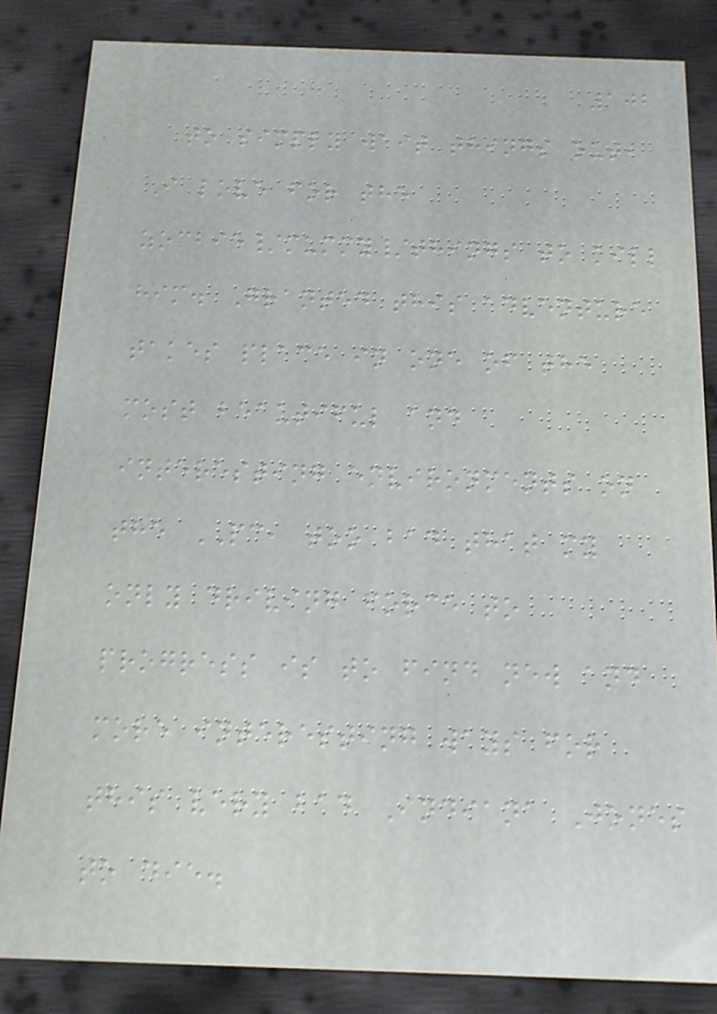102
to simply wait things out,
I love for the
zombie/mummy/things to kill
him. Granted this adventure
takes place in one of the
most beautiful and
interesting environments on
the PC, too bad that my
only driving force to
progress is to find new and
more interesting ways for
this very bad Indiana Jones
to die.
